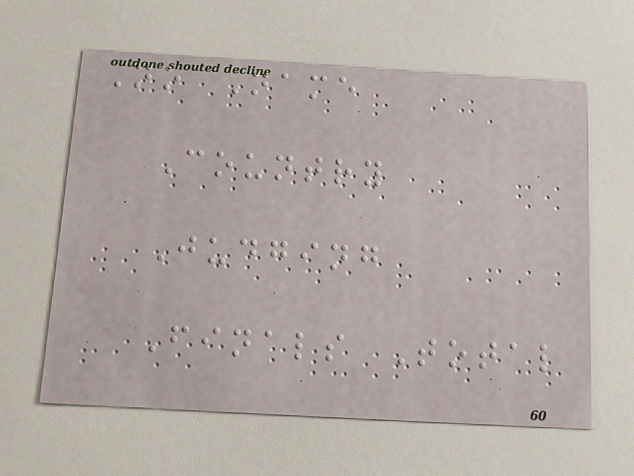No Name
Country
Judging
Finals Total
